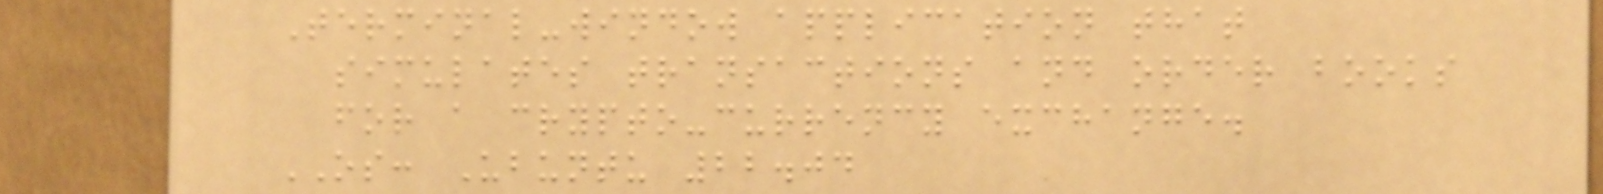Terminal-window application that
simulates transactions and order books
for a crypto-currency exchange.
OS: Ubuntu 22.04
